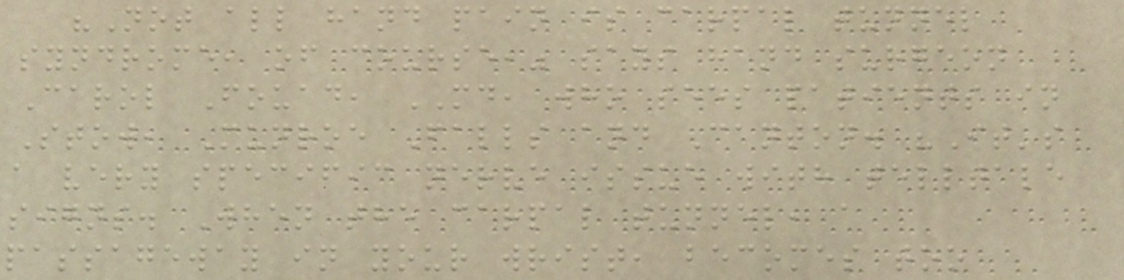"Not all hand pain is carpal tunnel
syndrome, of course," says hand surgeon
Carol Fouad, MD, who sees patients in
Stow, Munroe Falls and Canton. "It's
a very specific nerve issue with telltale
signs. When the carpal tunnel, a
passageway in your wrist, becomes too
